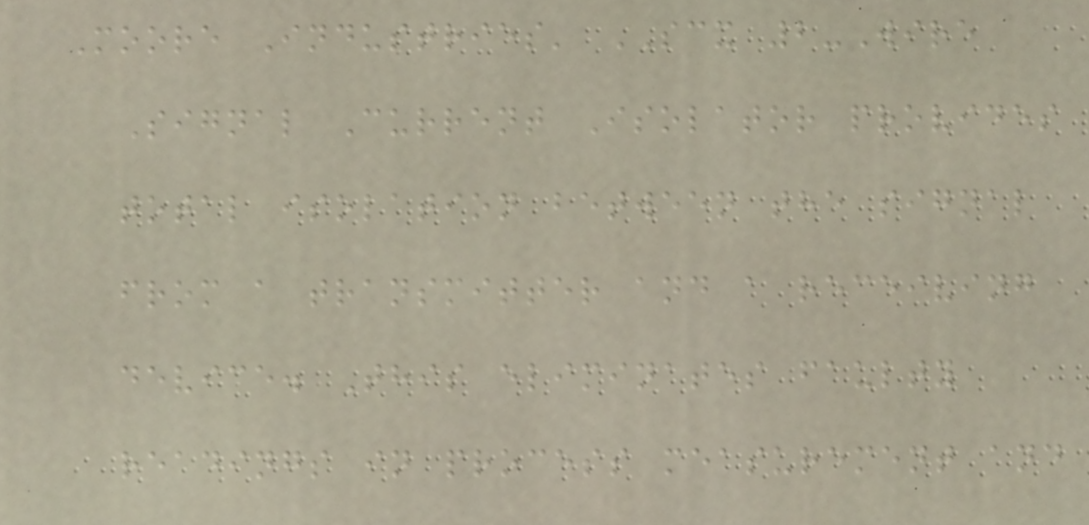Moore Industries' SCX 2-Wire
Signal Current Isolator provides
total isolation between the signal
from a transmitter and a receiving
device. This eliminates faulty
readings in process measurement and
